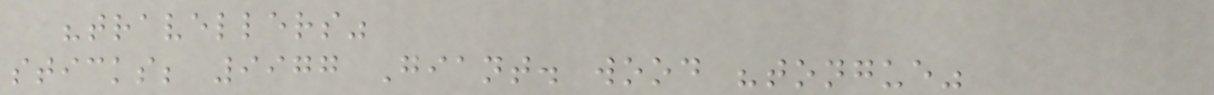"travellers"
sticks; 9977 Giant. wood "tongue"
